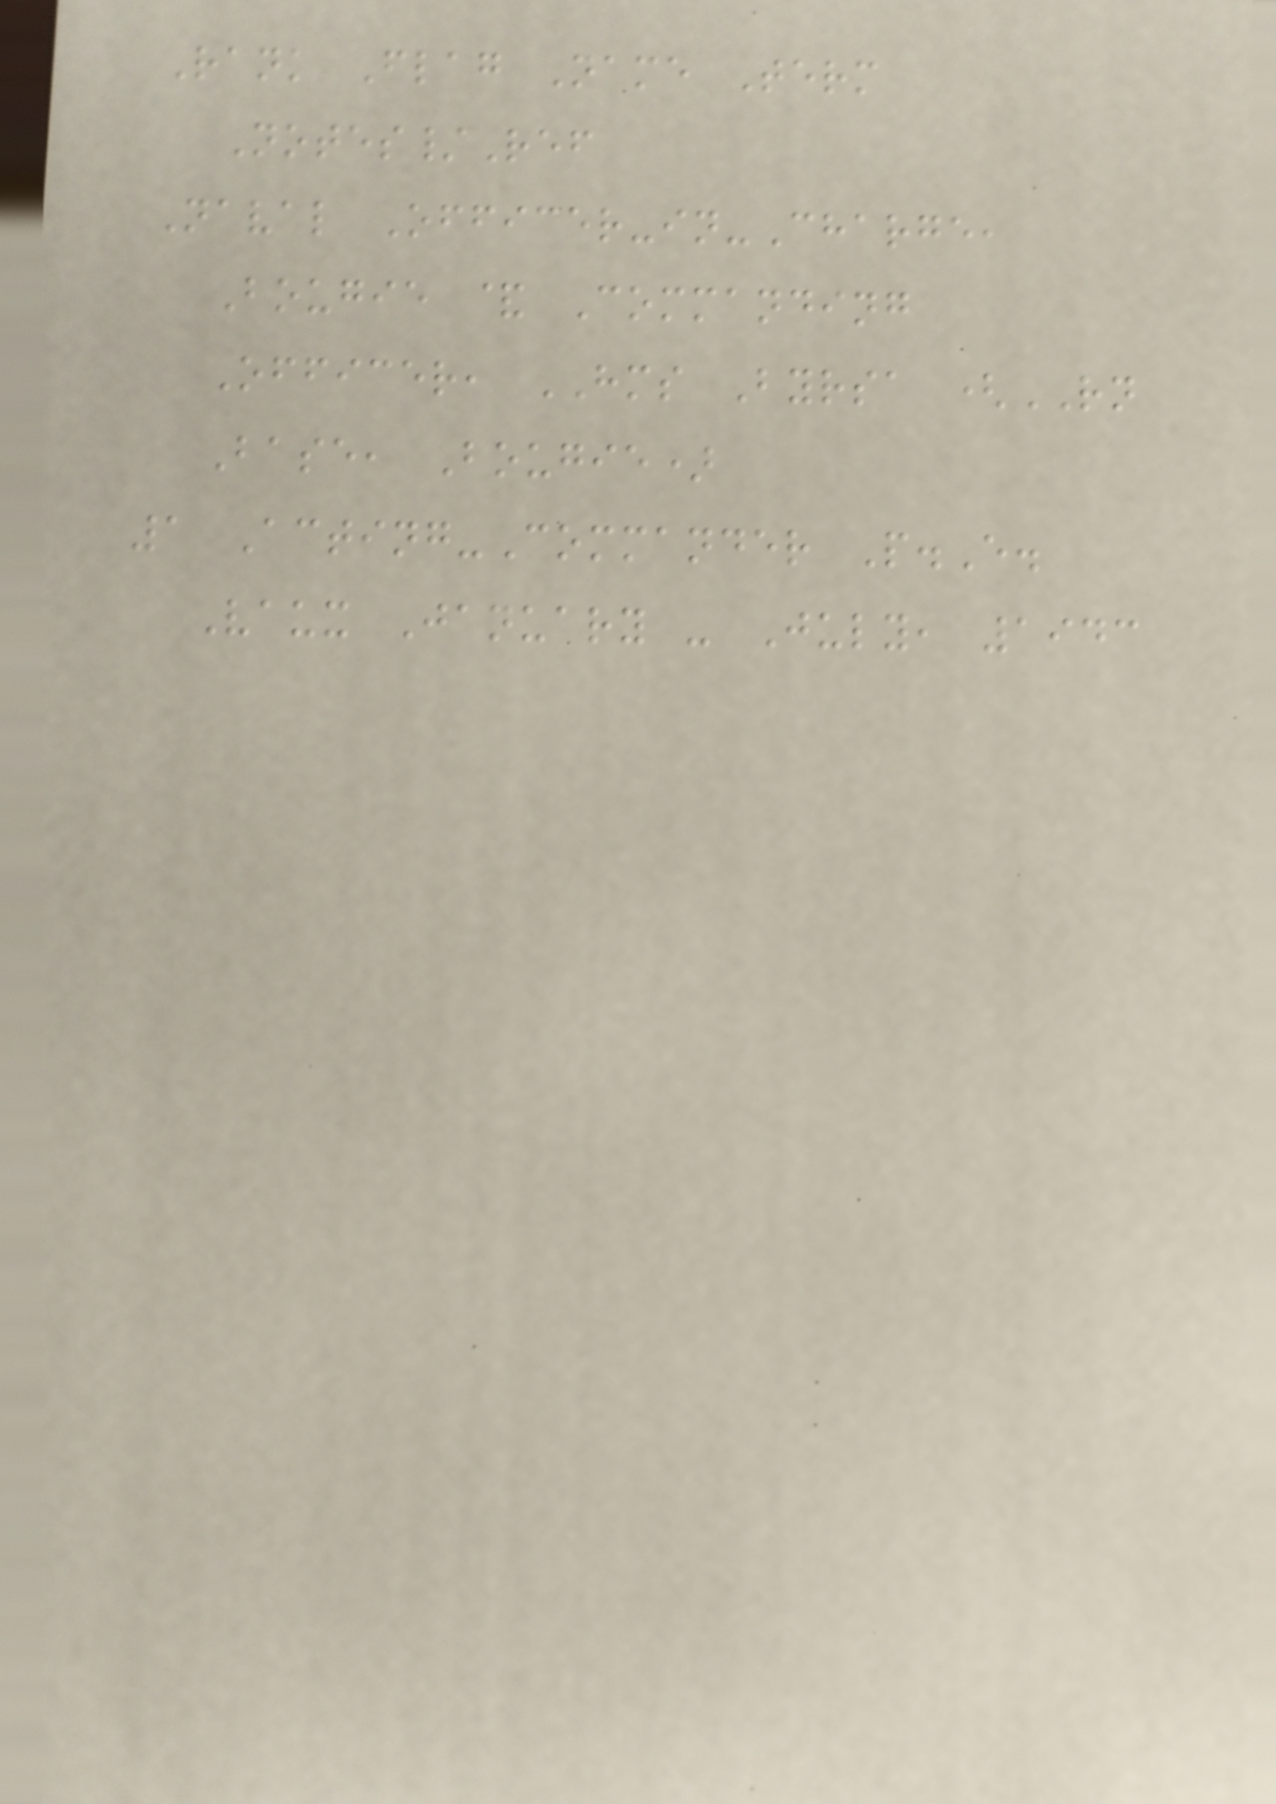Rank Flag Name Term
Notes/Ref
Naval Officer-in-Charge,
Bougie & Commanding
Officer, HMS Byrsa (RN
Base, Bougie)
1 Acting-Commander P.E.
Vaux January - July, 1943
